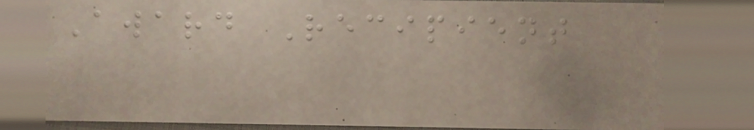Award Recipient
